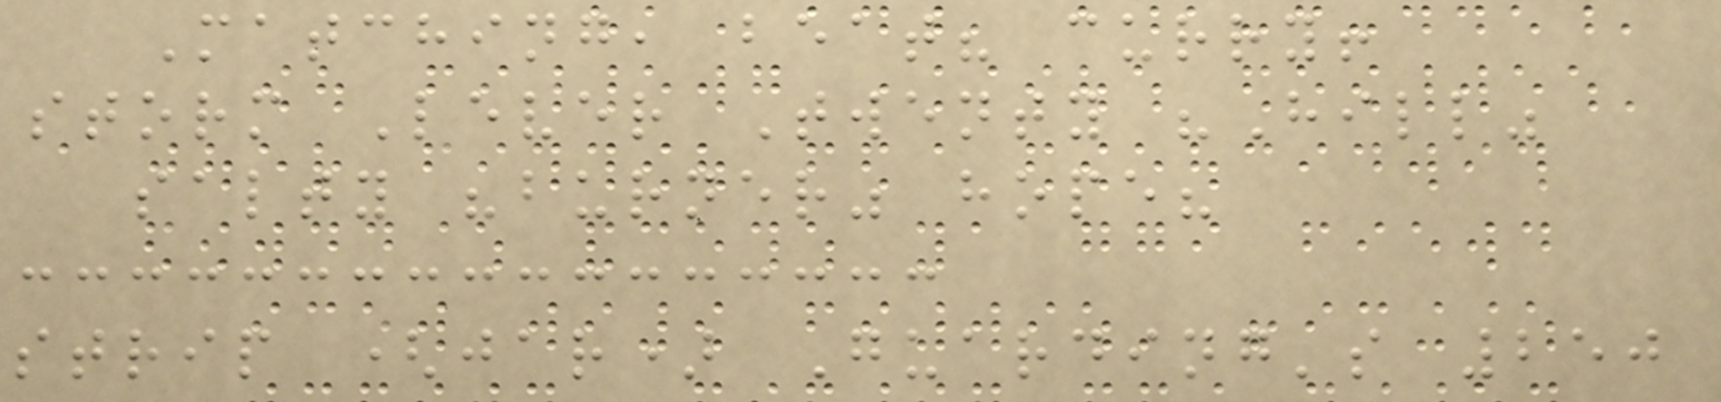Matching, beat? curry!
storm Lever Twenty "Hill"
salty "burner" hope?
strip (jar) Guarding's 250
